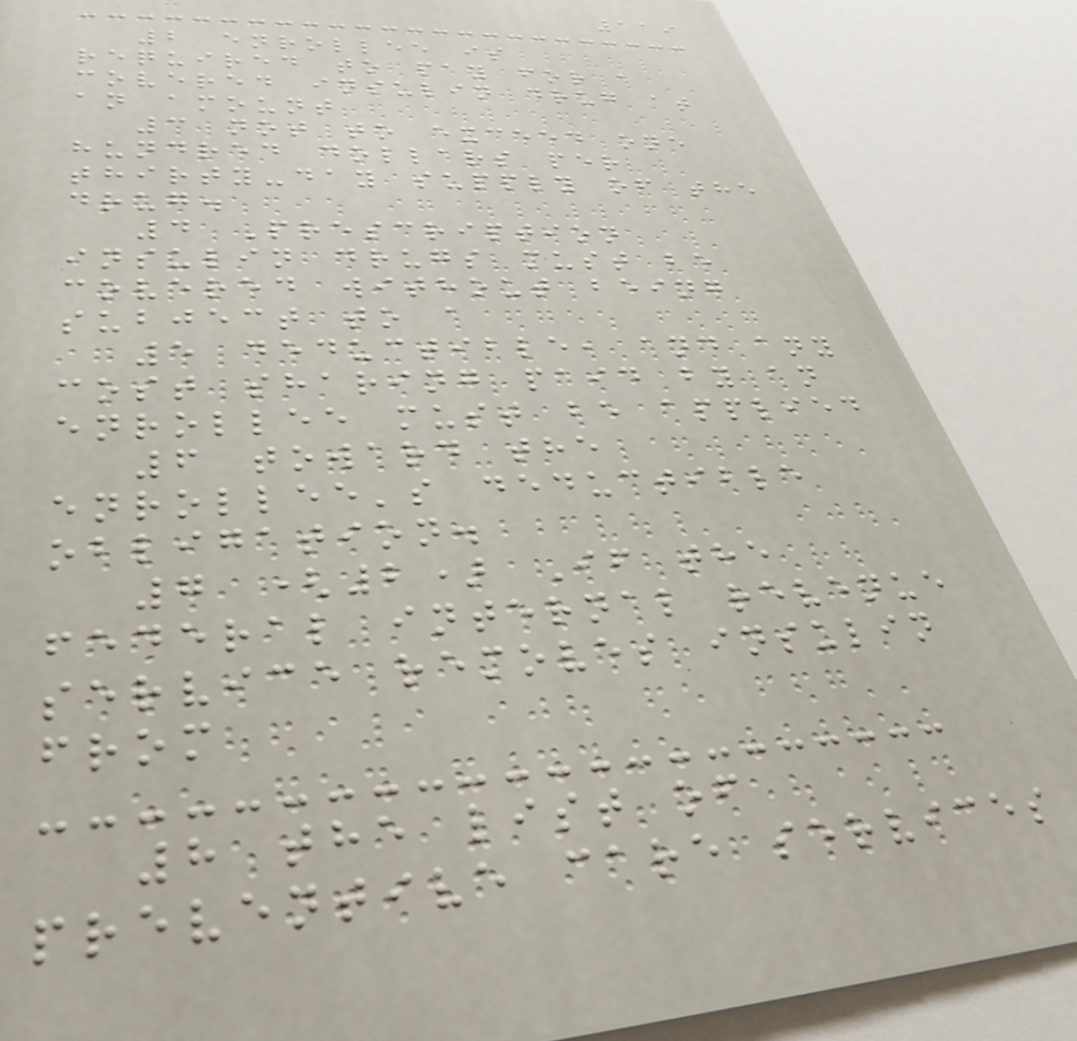119
2 enrollee is
required to pay for a
covered insulin drug at
an amount
3 not to exceed one
hundred dollars per
thirty-day supply of the
drug.
4 Prescription
insulin drugs must be
covered without being
subject to a
5 deductible, and any
cost sharing paid by an
enrollee must be applied
6 toward the
enrollee's deductible
obligation.
7 (2) If the
federal internal revenue
service removes insulin
from
8 the list of
preventive care services
